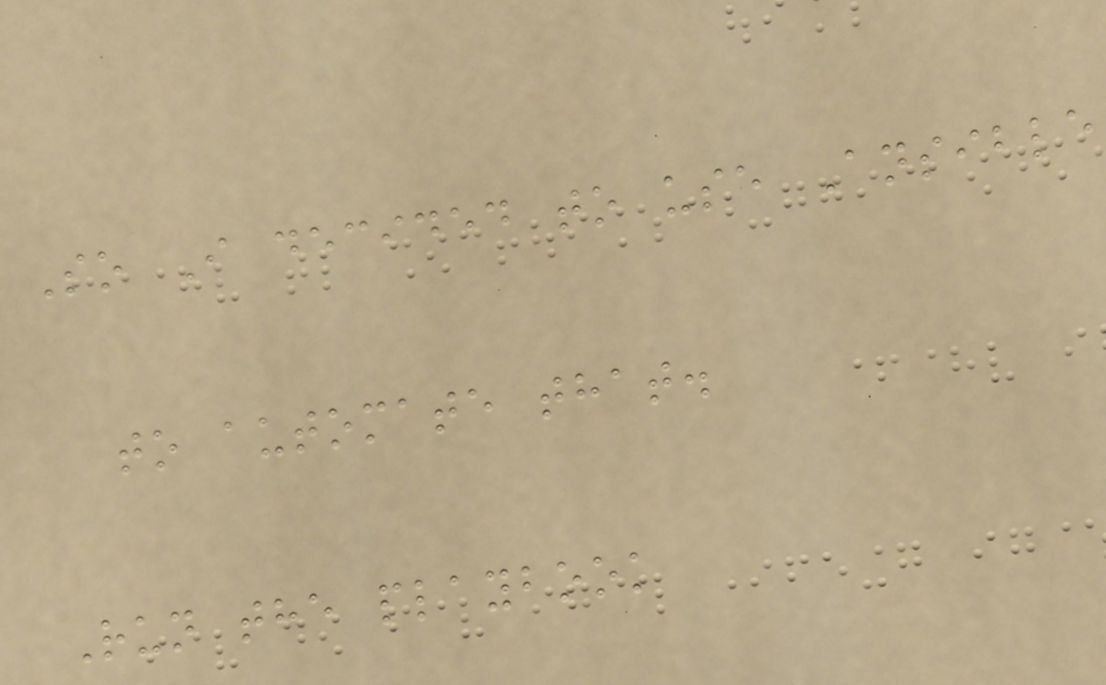So I decided to use Ansible
to automate that.
Run the playbook
